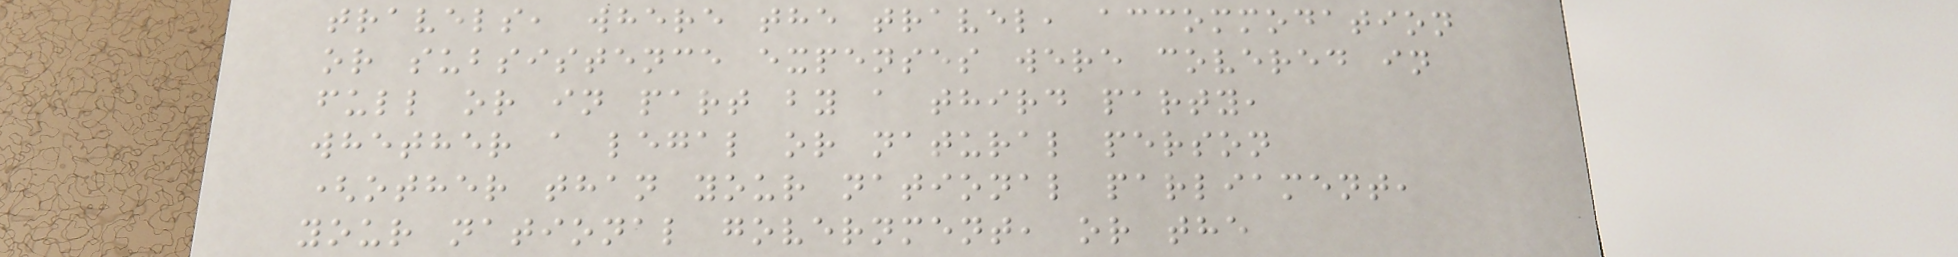travels, where the travel, accommodation
or subsistence expenses were covered in
full or in part by a third party,
whether a legal or natural person
(other than your national parliament,
your national government, or the
